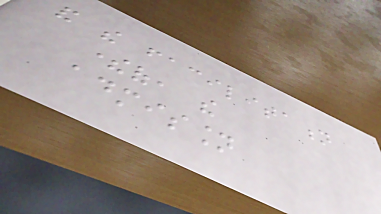and the facilitation
thereof, the
admission
